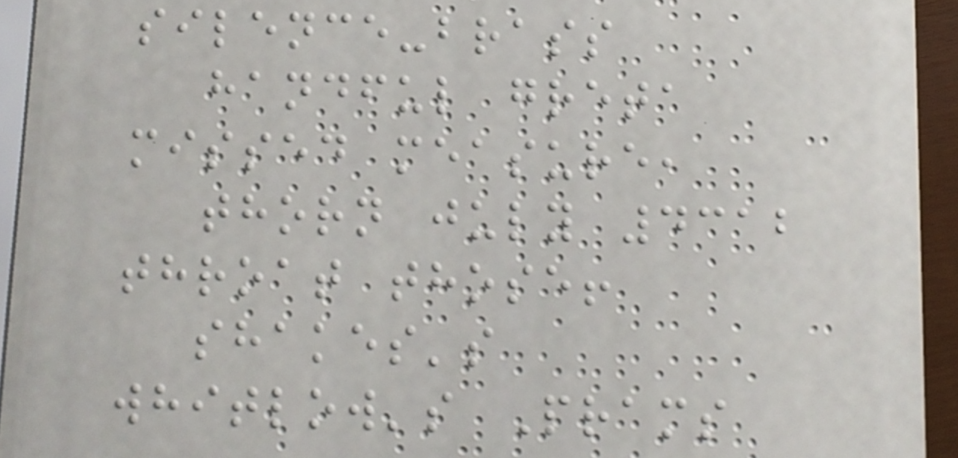silence-brass
handful greta
missed measure,
thorn july 4312
throat those!
shakes's
whitlow's Prams
